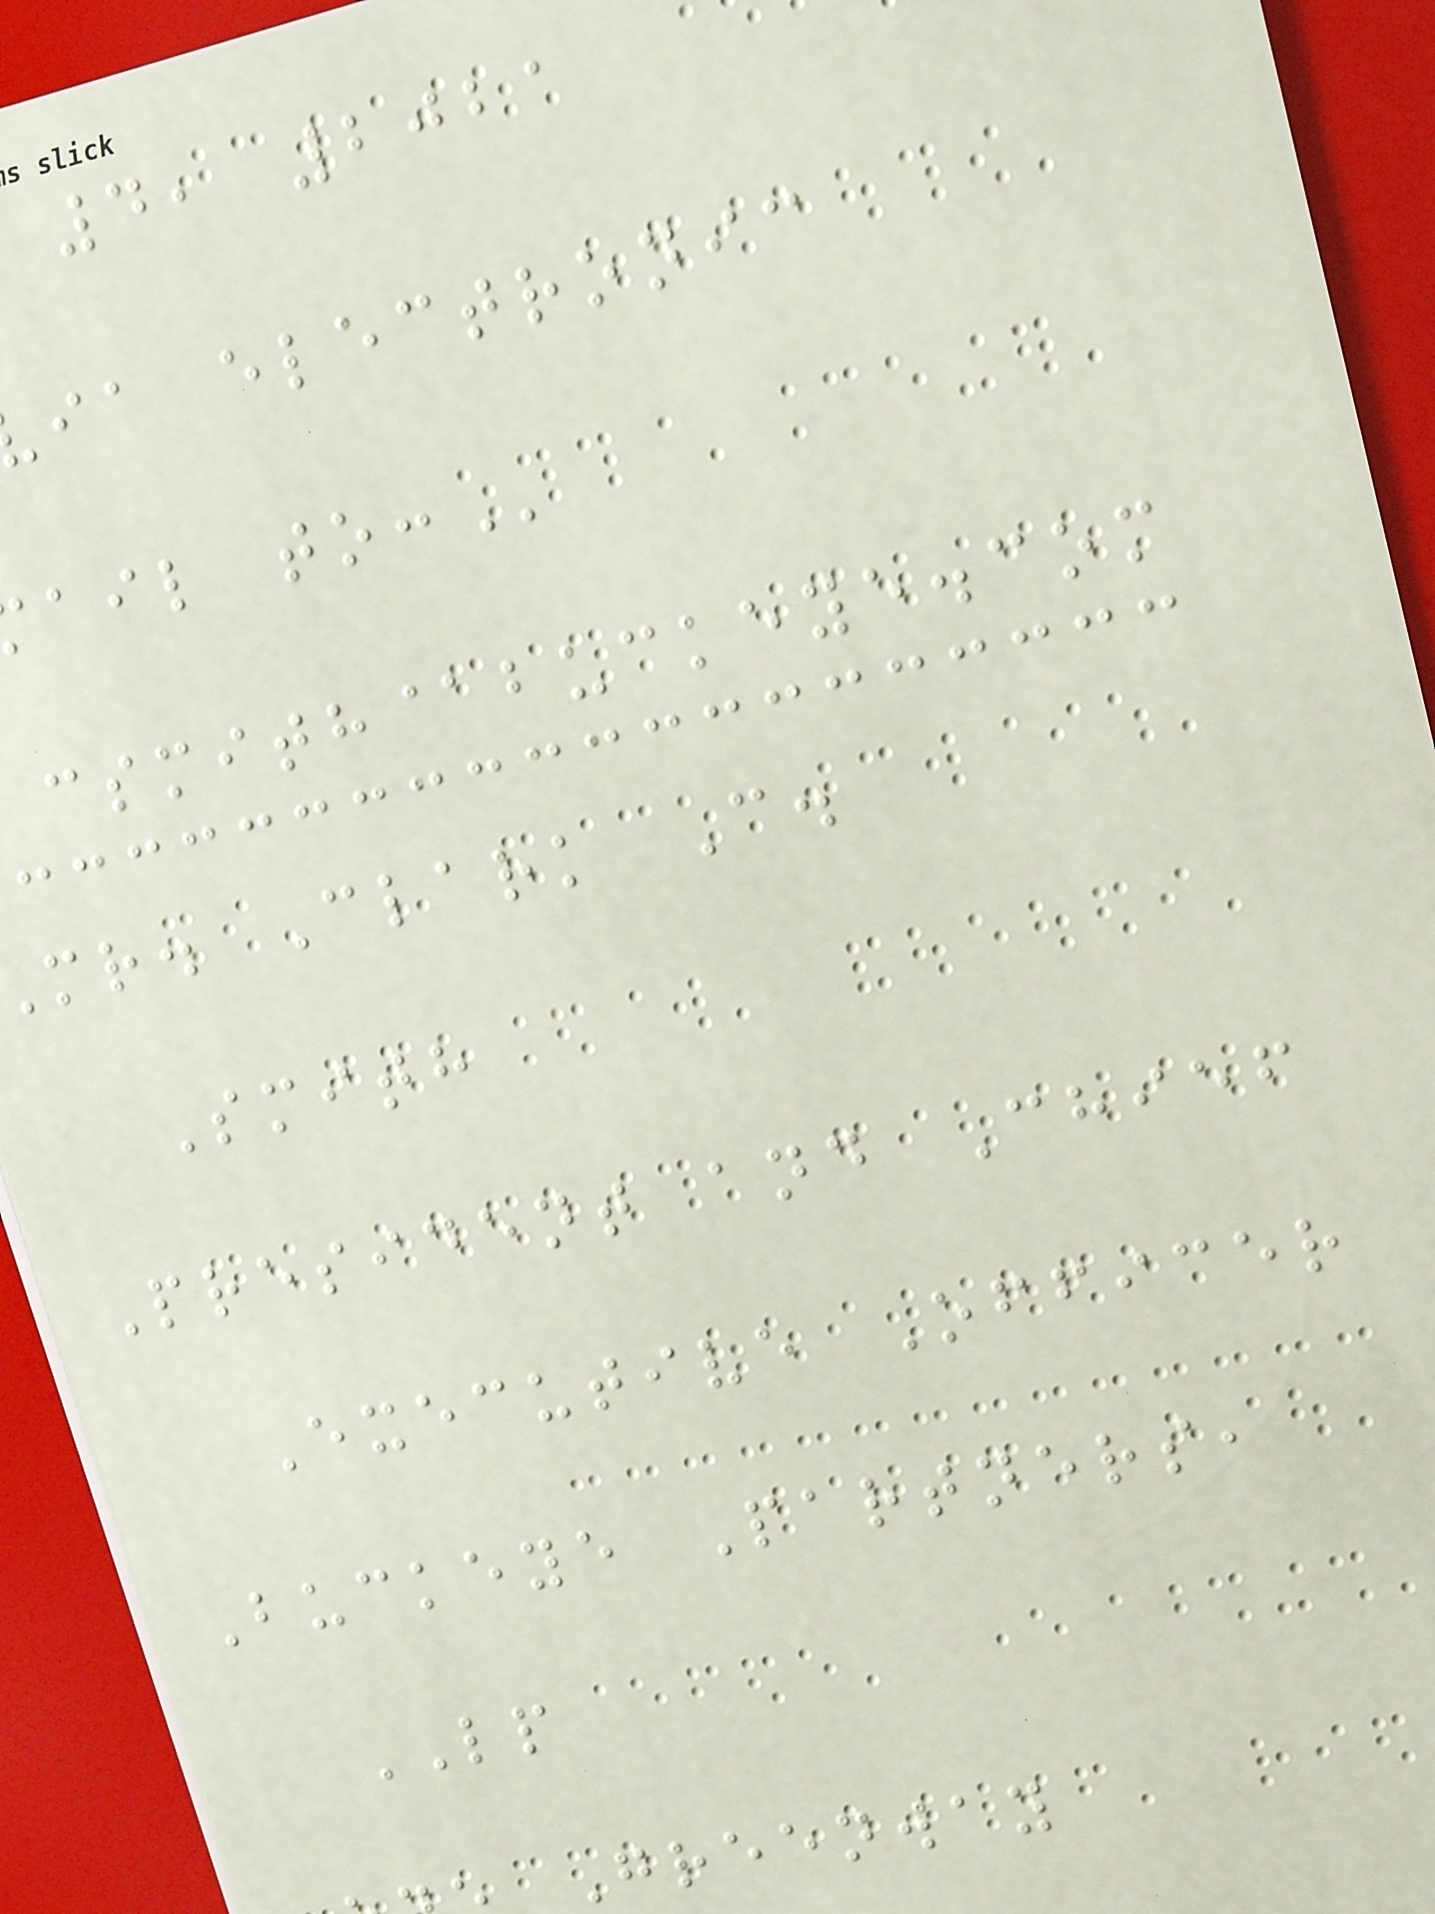4, 2021
ia electronic
csmith@buckeye.com
mr. Clark C.
Smith
President and Chief
Executive Officer
Buckeye Partners,
LP
Greenway
